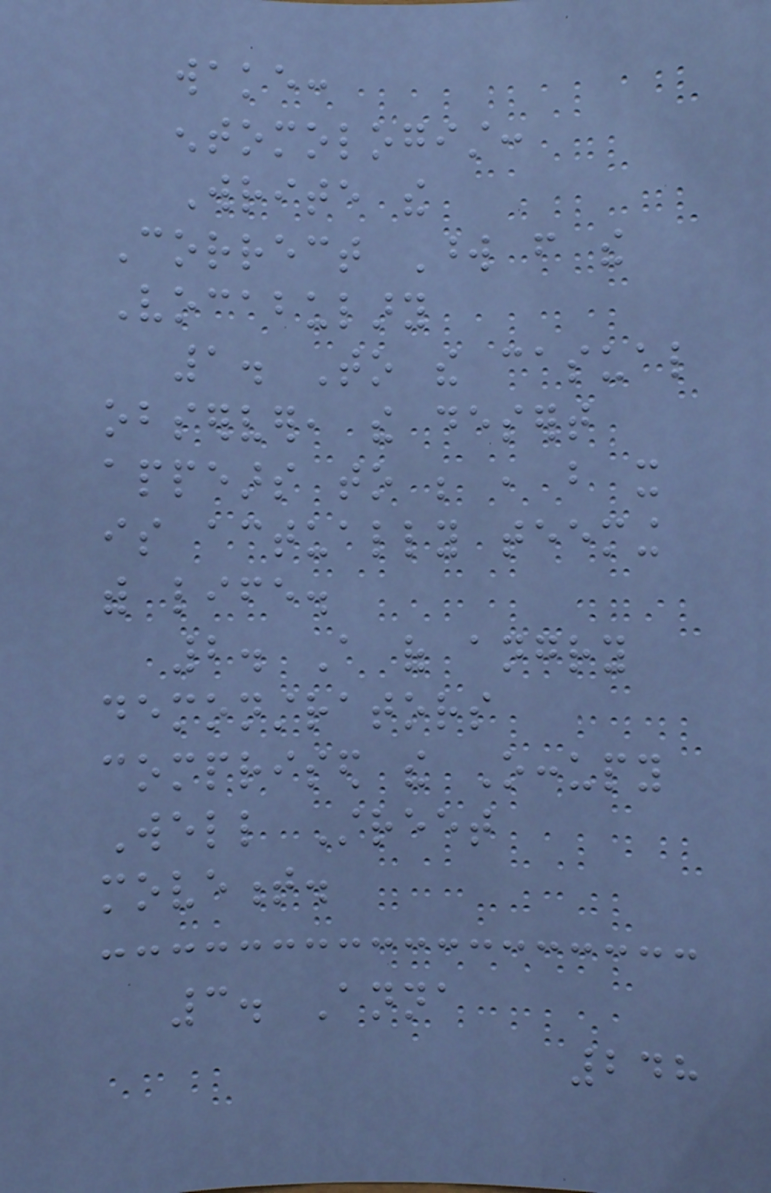wake:
entomologist:
Write the
Correct Word from the
Vocabulary
1. To the casual
observer, the desert
appears to be , but it
is actually teeming
with life.
2. A of angry
demonstrators
comprised the Occupy
Well Street
movement.
3. Anna
248
